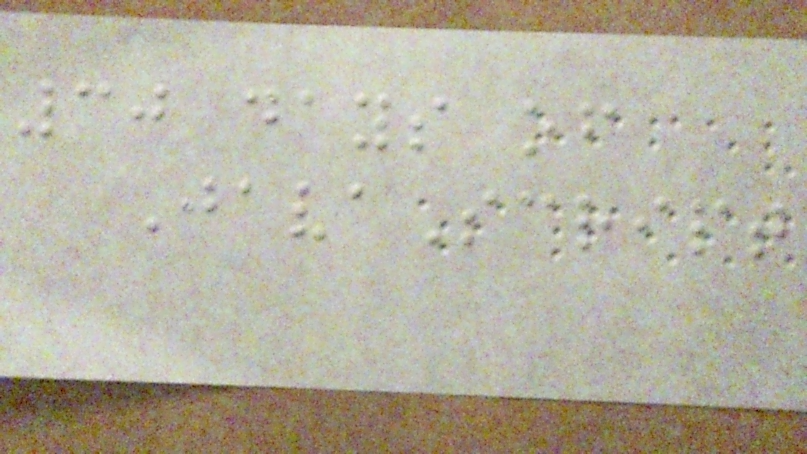30 days of
JavaScript
